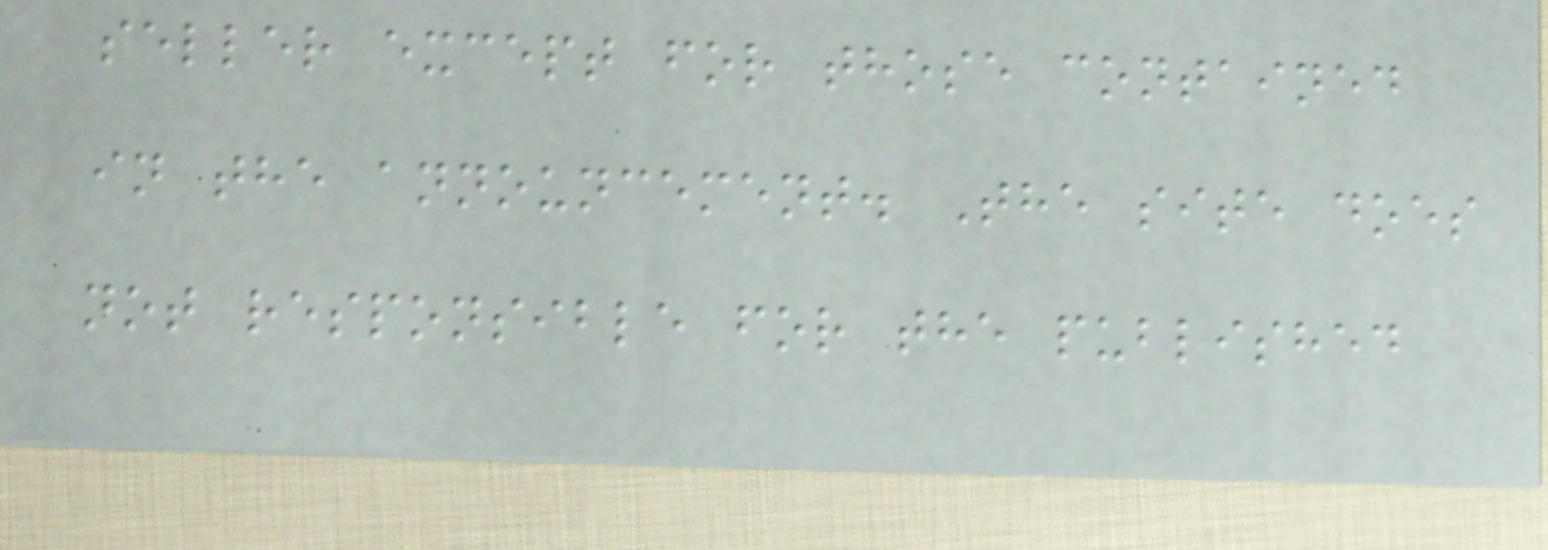seller except for those contained
in the announcement. The site does
not responsible for the published
